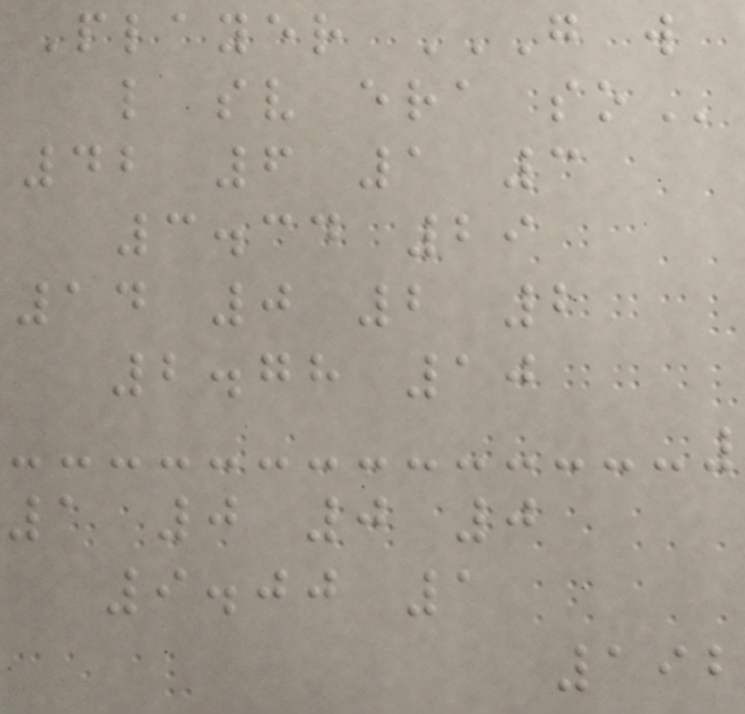Player G W
L SV ERA SO
42 6 1 3
3.34 29
14 0 2 2
2.78 10
1 0 0 0
9.00 1
192
